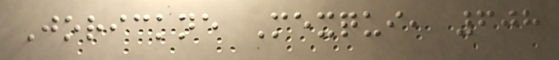Jorickne Mexqui, 608
